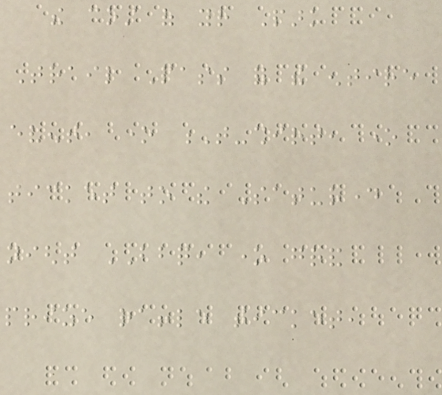the cost of your Park
Trail Pass for the entire
event, one T-shirt, one
ticket to the Saturday
night BBQ, one grand
prize raffle ticket,
